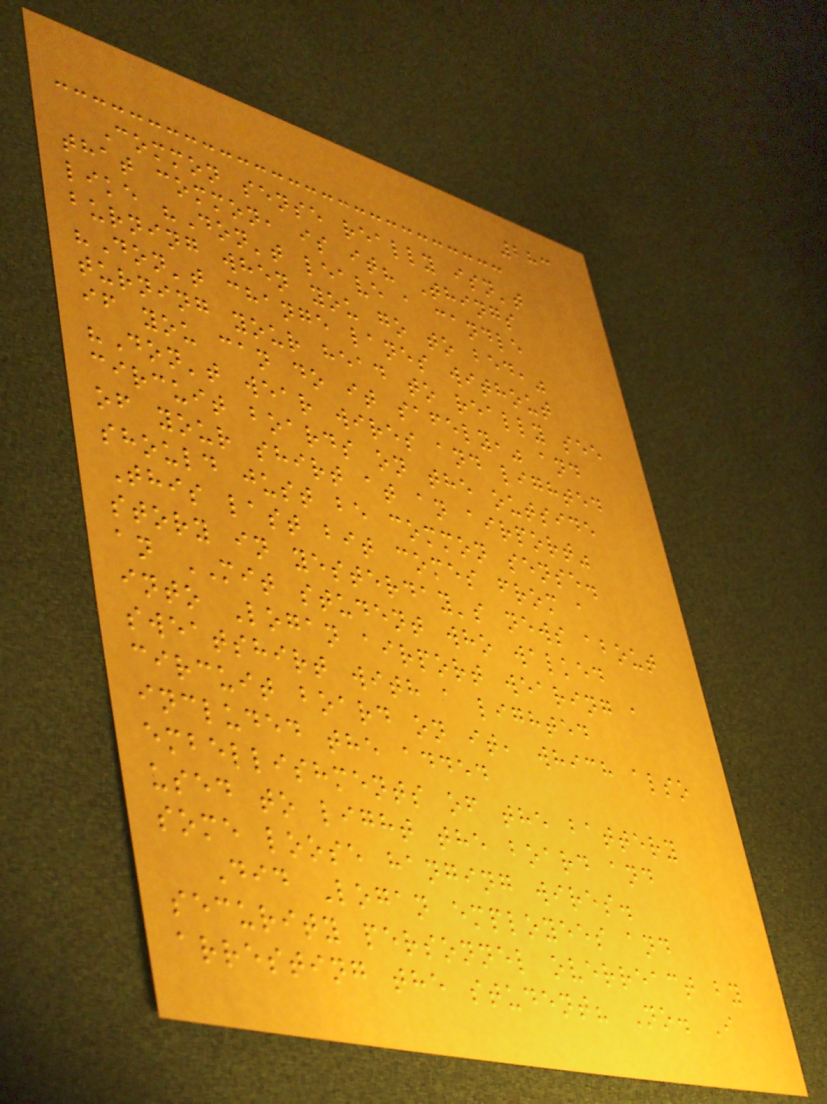283
Common sense really isn't
that common, is it? Things
like "Don't leave a candle
burning when you go to bed,"
"Don't change lanes without
turning your head to really see
if you can do it safely," and
"Don't wear wires and lighted
circuit boards on the outside
of your shirt at an airport"
should just be common sense.
This last bit comes from a
story in yesterday's news about
an MIT student who walked
into Logan airport wearing a
sweatshirt with a lighted
circuit board on it, which also
included the added
embellishments of the battery
used to light the board and
some loose hanging wires.
Did Logan employees and
security personnel overreact by
arresting the student? No. I
